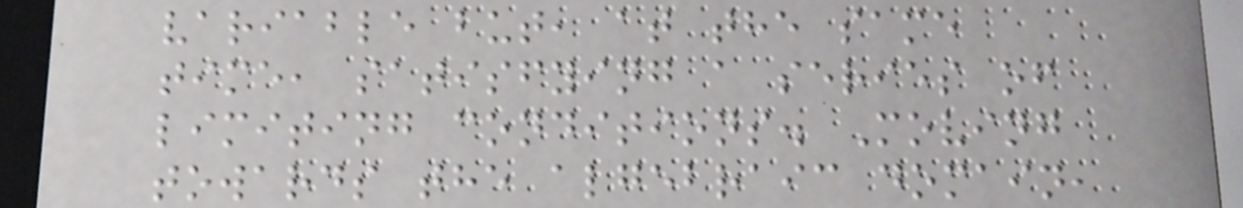variable but, at the same
time, satisfying a series of
limiting conditions. Moving
towards the algebraic domain,
